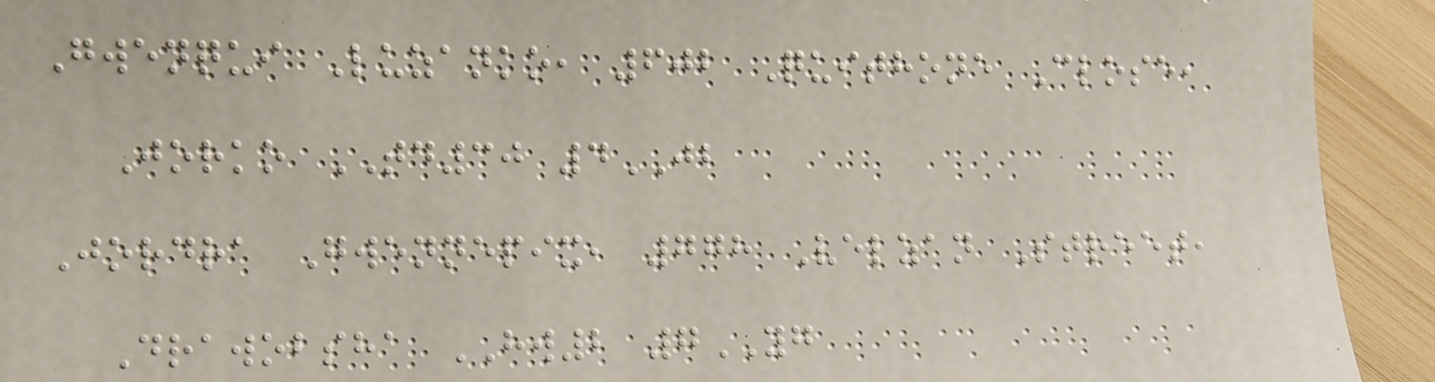Gwenqui Luzanko, 602 Quithone Close,
Jorko TD30 4JB
Jordra Gwennepix, 778 Velzan Street,
Drawobsha HW2 7YG
